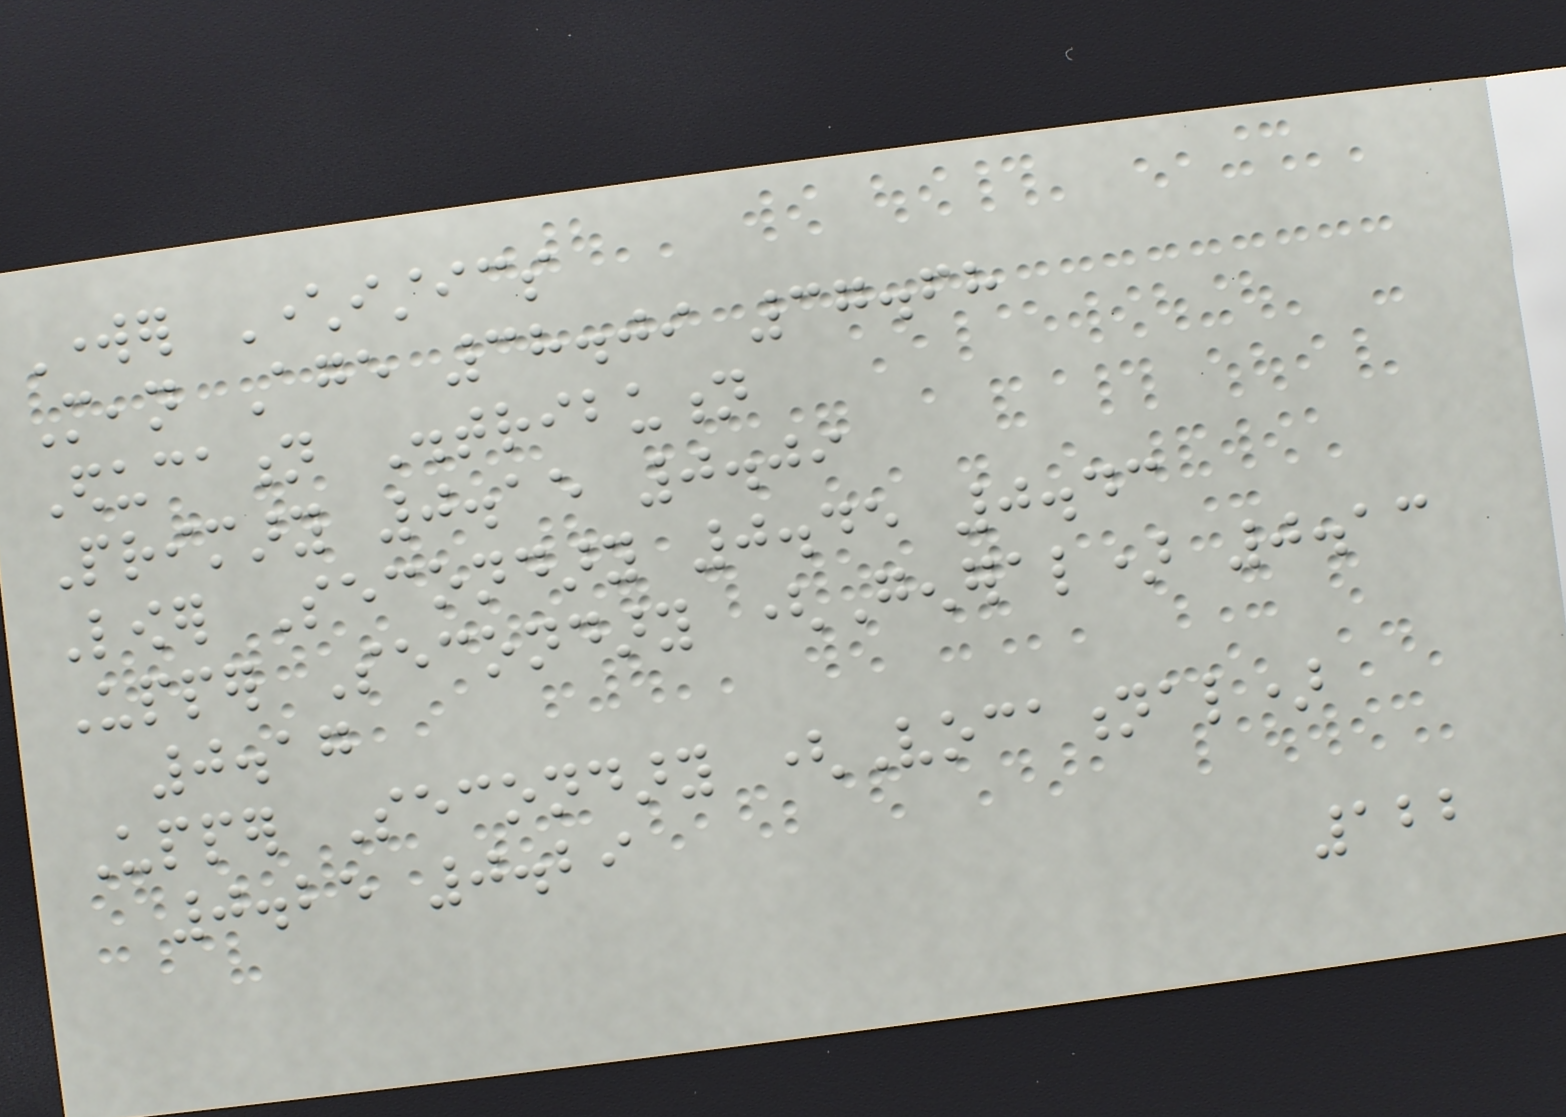Worker Characteristics
Mean Age 38.09 37.68
Education Distribution
Primary 0.15 0.09
Lower Secondary 0.45 0.43
Upper Secondary (General) 0.13
0.17
Upper Secondary (Vocational)
0.25 0.29
122
